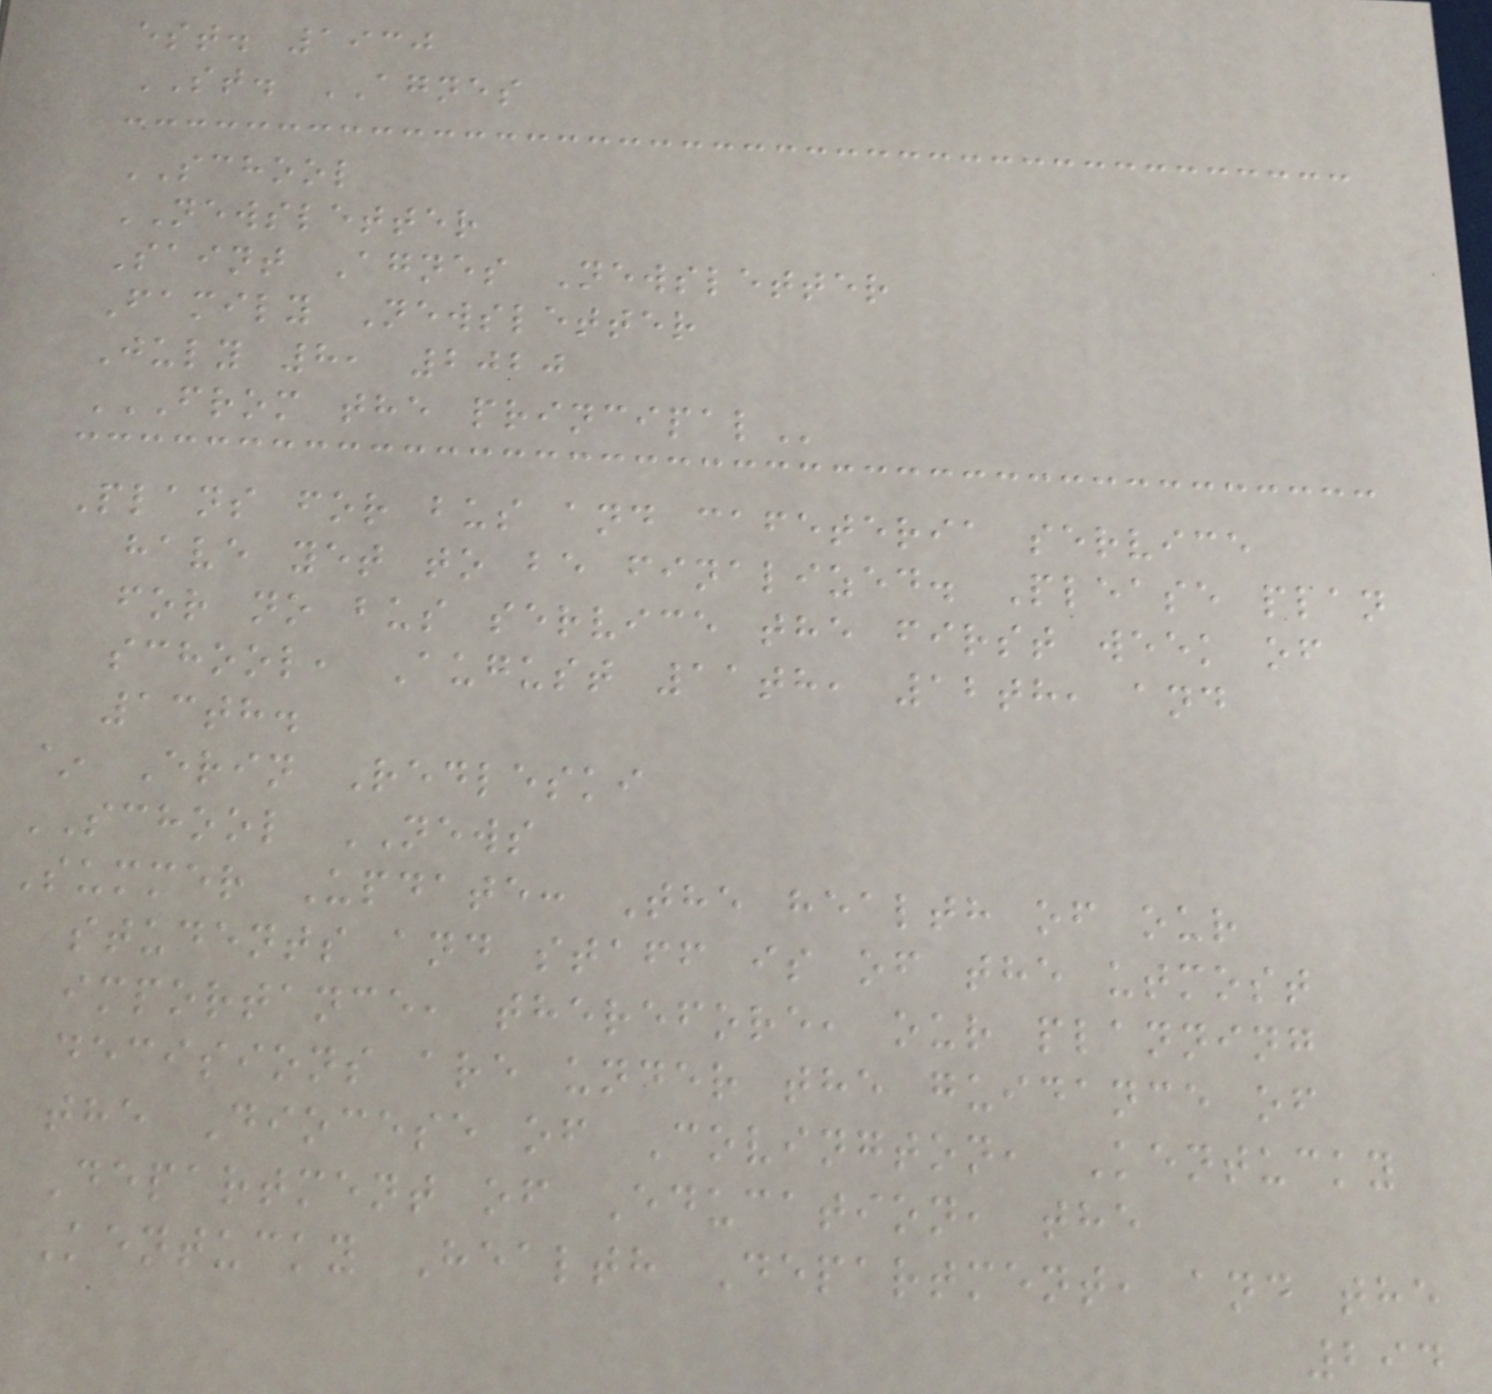est. 1930
ST. AGNES
SCHOOL
NEWSLETTER
Saint Agnes Newsletter
Family Newsletter
July 8, 2020
FROM THE PRINCIPAL
Plans for bus and cafeteria service
have yet to be finalized. Please plan
for no bus service the first week of
school, August 11th, 12th, and
13th.
~ Erin Redleski
SCHOOL NEWS
Summer Update: The health of our
students and staff is of the utmost
importance, therefore, our planning
decisions are under the guidance of
the Diocese of Covington, Kentucky
Department of Education, the
Kentucky Health Department, and the
294
